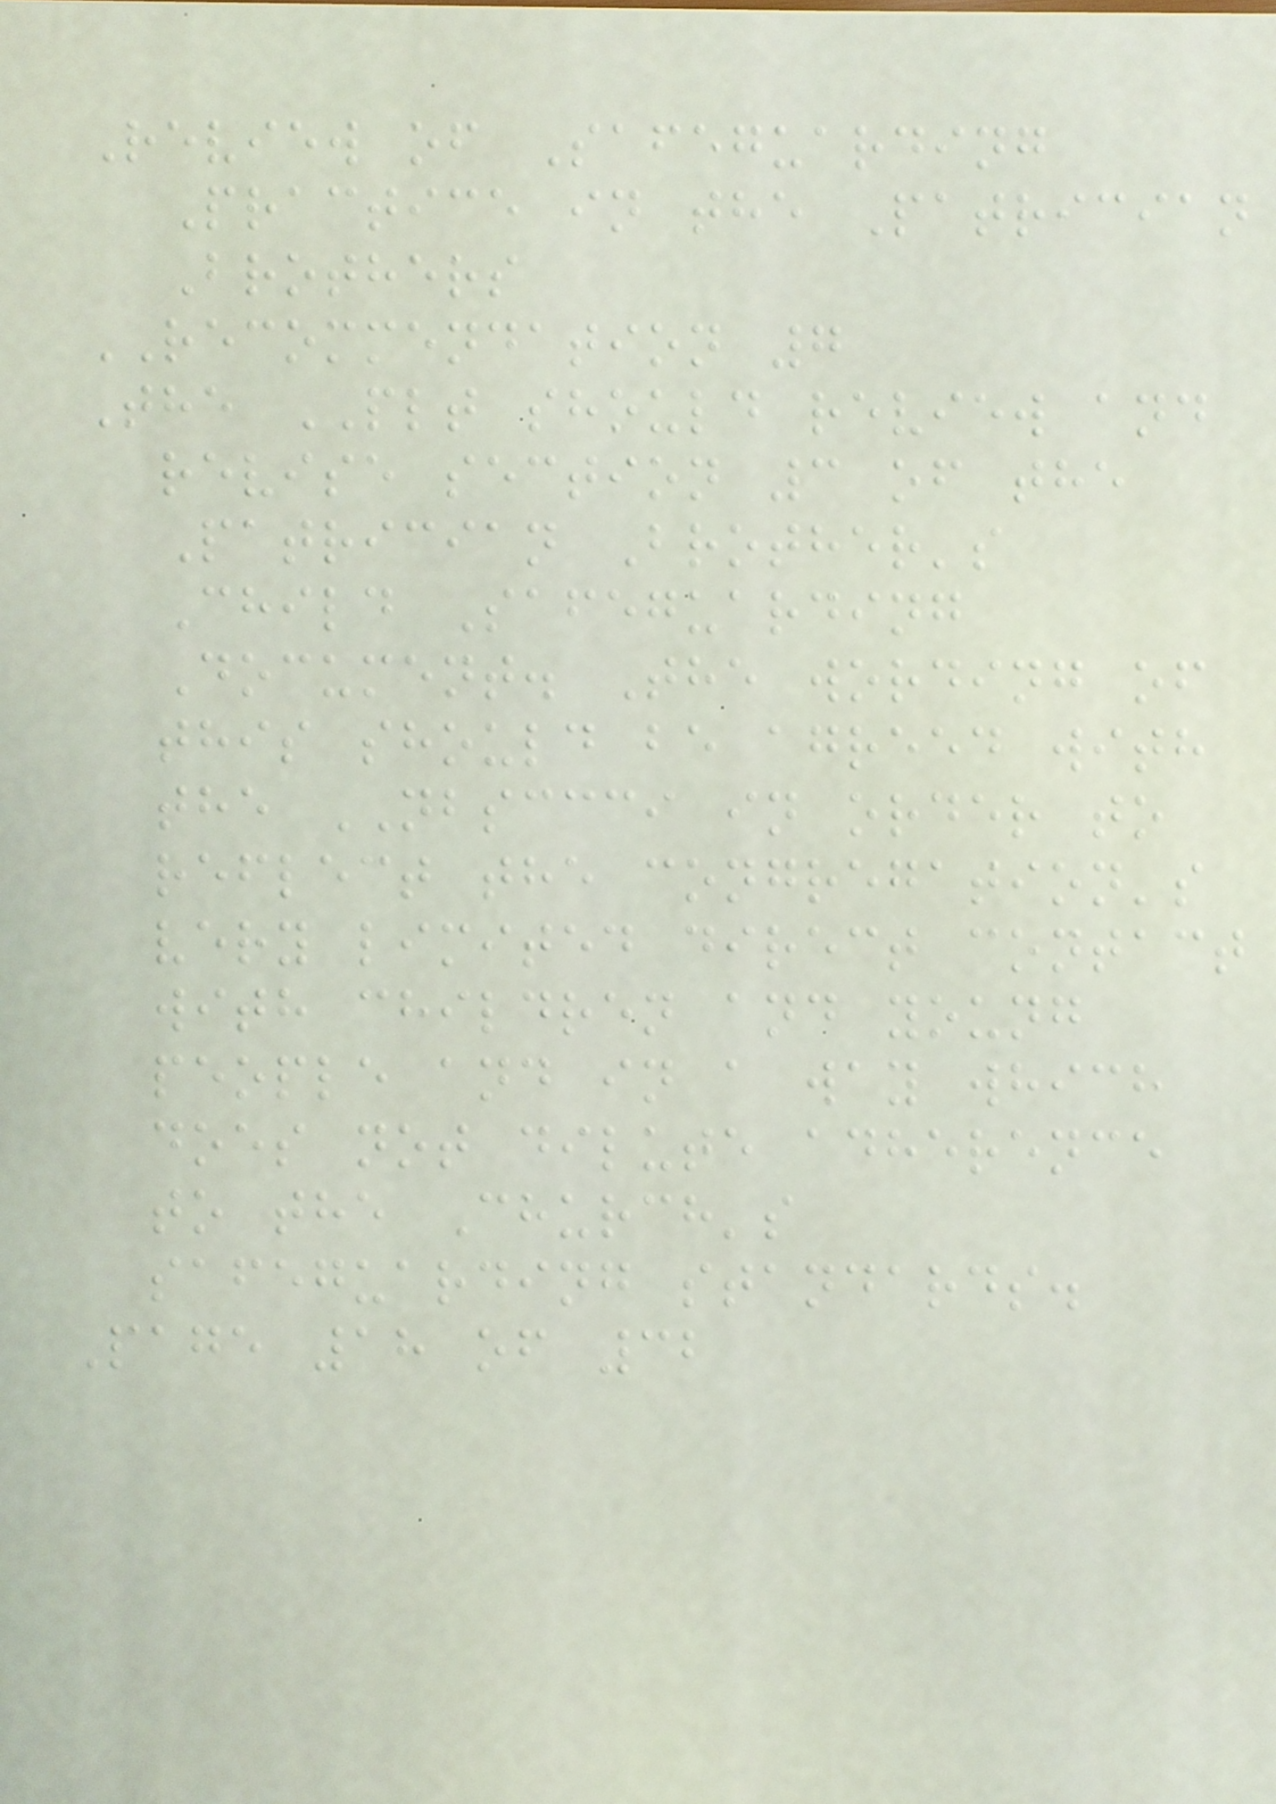Review of Safeguarding
Practice in the Patrician
Brothers
RECOMMENDATION 7
The PLT should review and
revise section 3 of the
Patrician Brother's
Child Safeguarding
Document. The wording of
this should be agreed with
the NBSCCCI in order to
reflect the congregation's
very limited direct contact
with children and young
people and in a way which
does not dilute adherence
to the Church's
safeguarding standards.
Page 18 of 32
